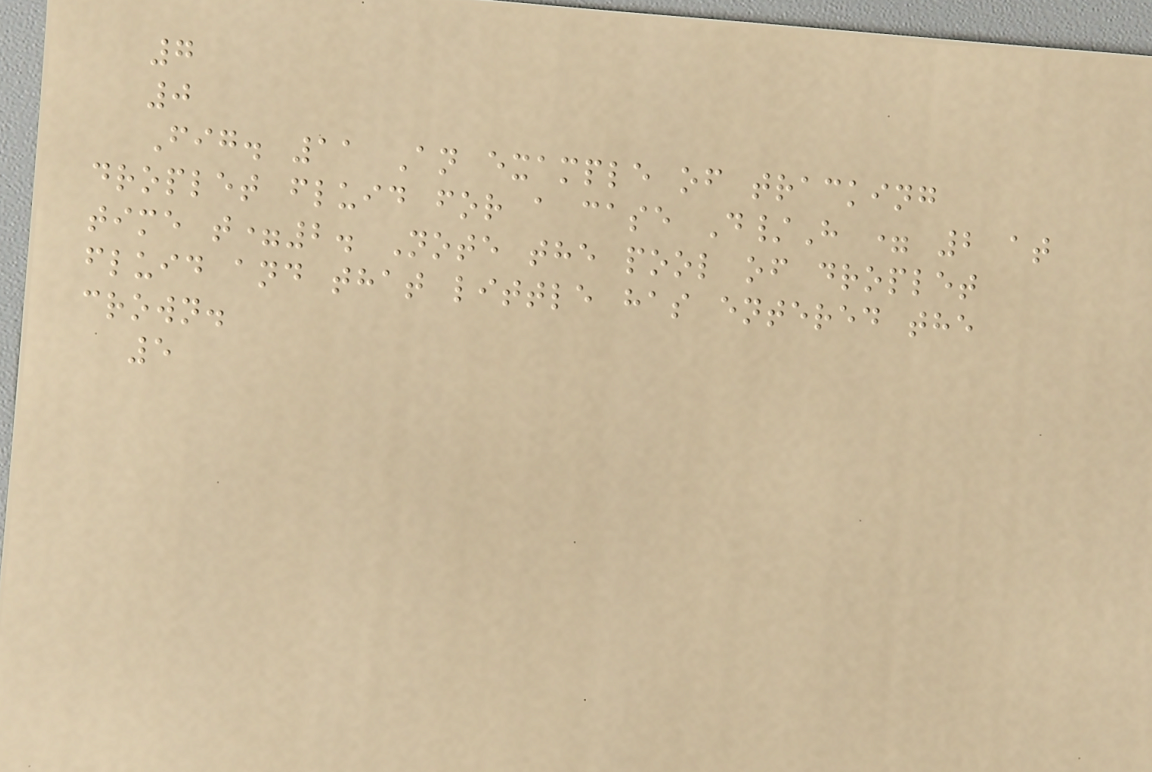7
0
Fig. 11 An example of tracking
droplet fluid for a case D/H = 2 at
time t=2. Note the pool of droplet
fluid and that little has entered the
crown.
5
